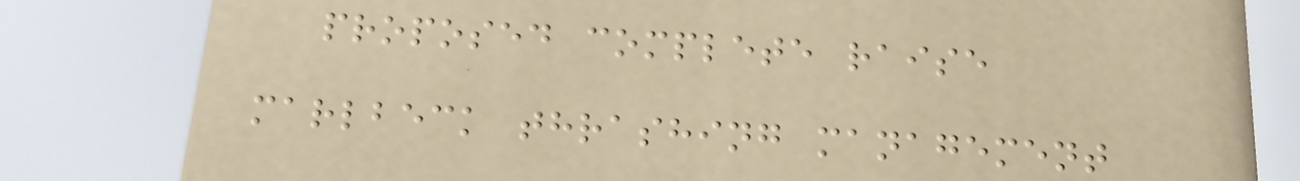proposed complete raise
marlbeck thrashing management
